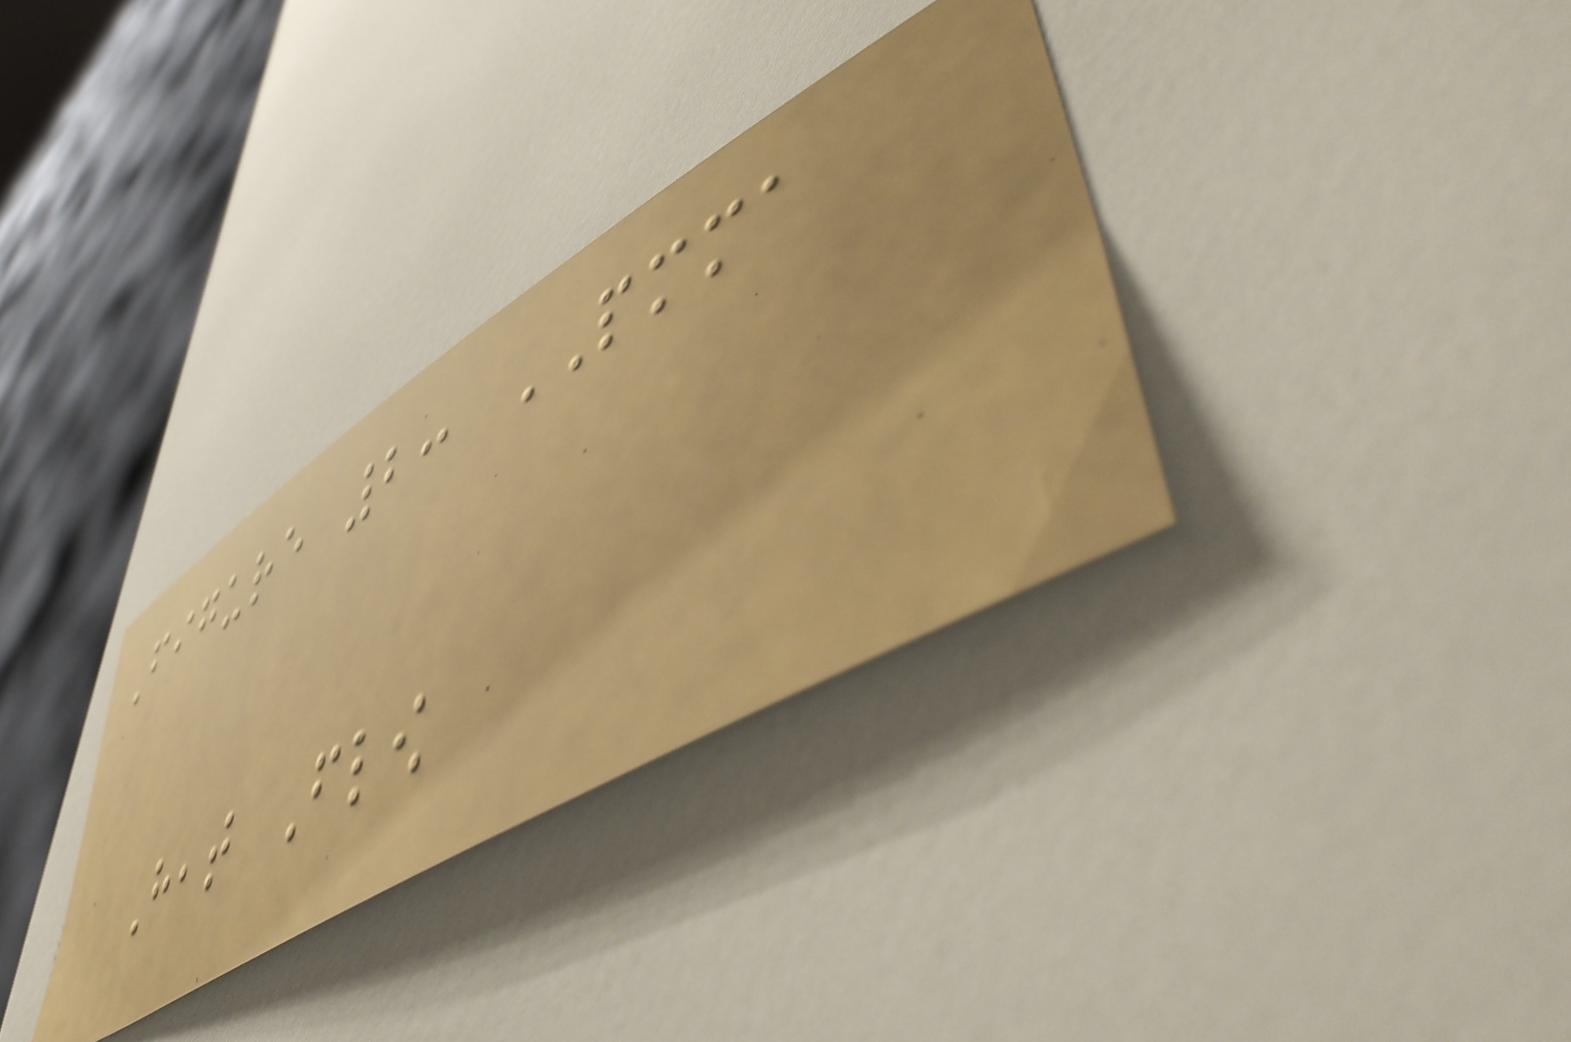Figure 2: PMMA
Heat Flow
